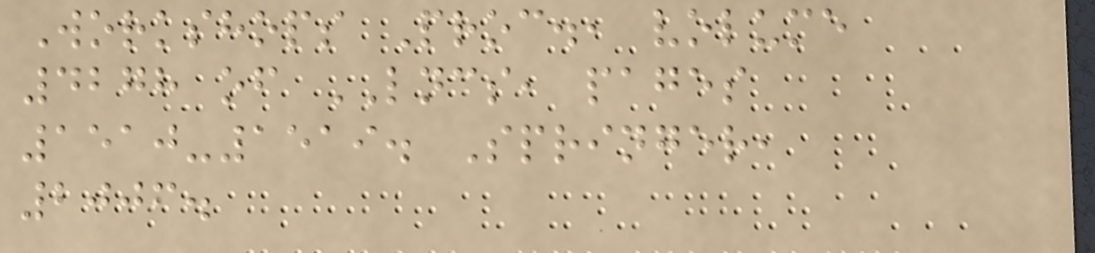Workshops Proc., volume
4278 of LNCS, pages
1510-1519. Springer,
2006.
